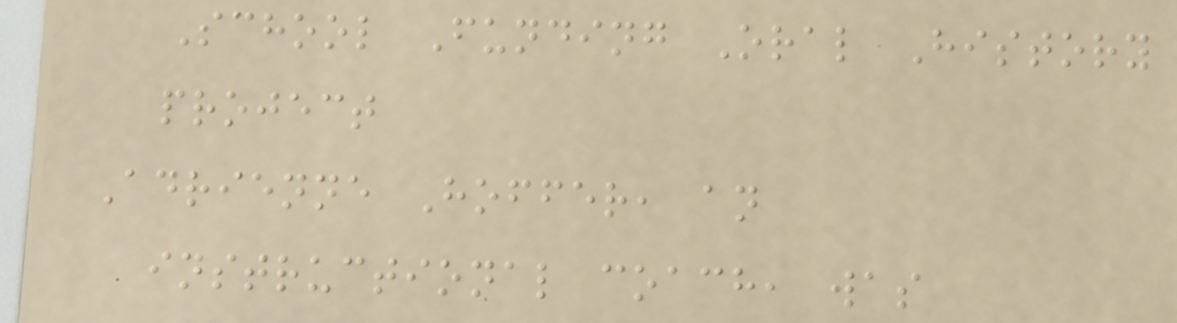School Funding Oral History
project
Adrienne Hoffer, an
instructional coach, was
